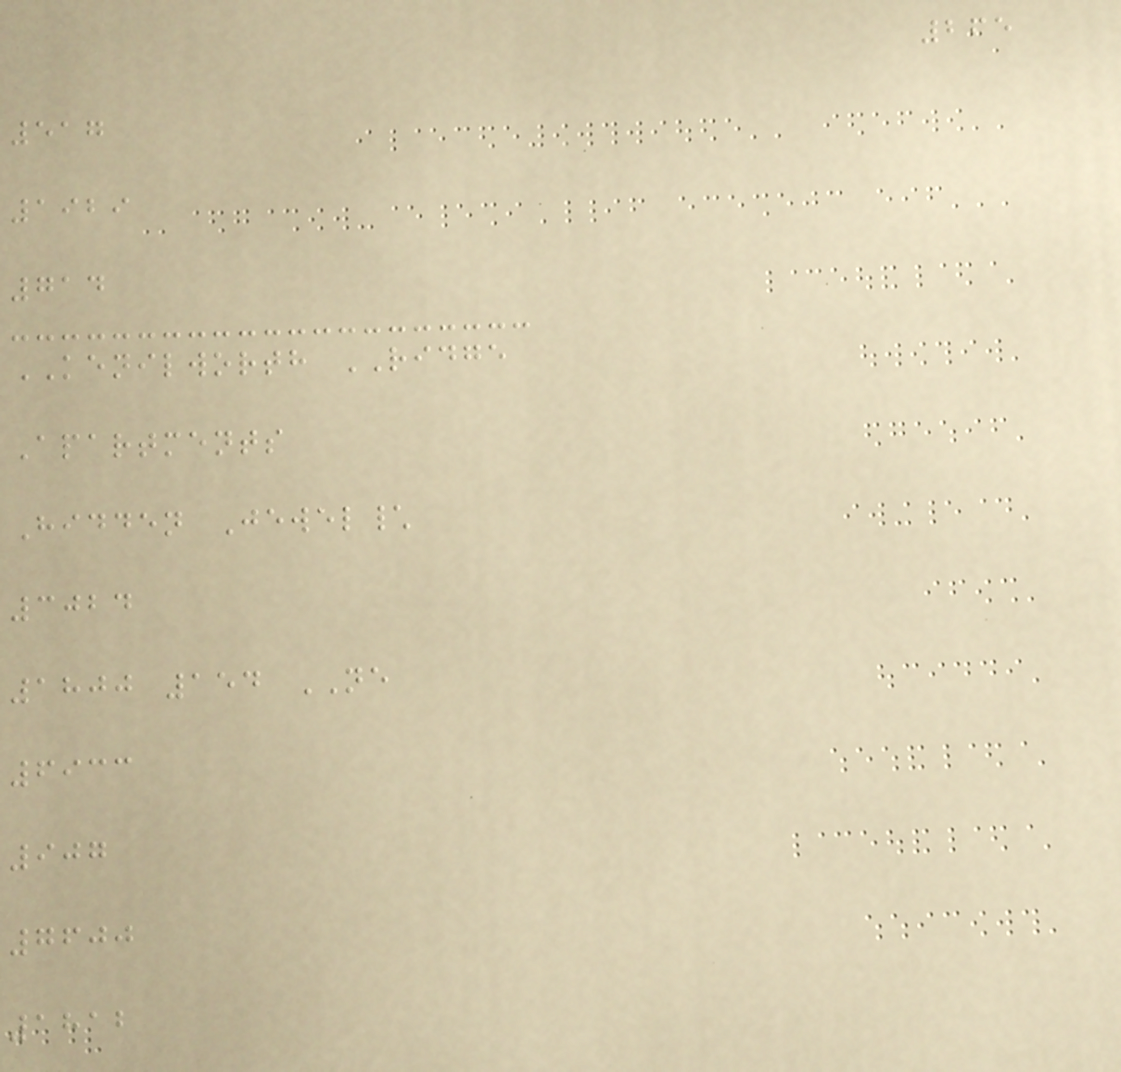265
517
1929
714
KENILWORTH RIDGE
Apartments
Hidden Jewel\
3024
1800 154 NE
6933
907
7600
1812
